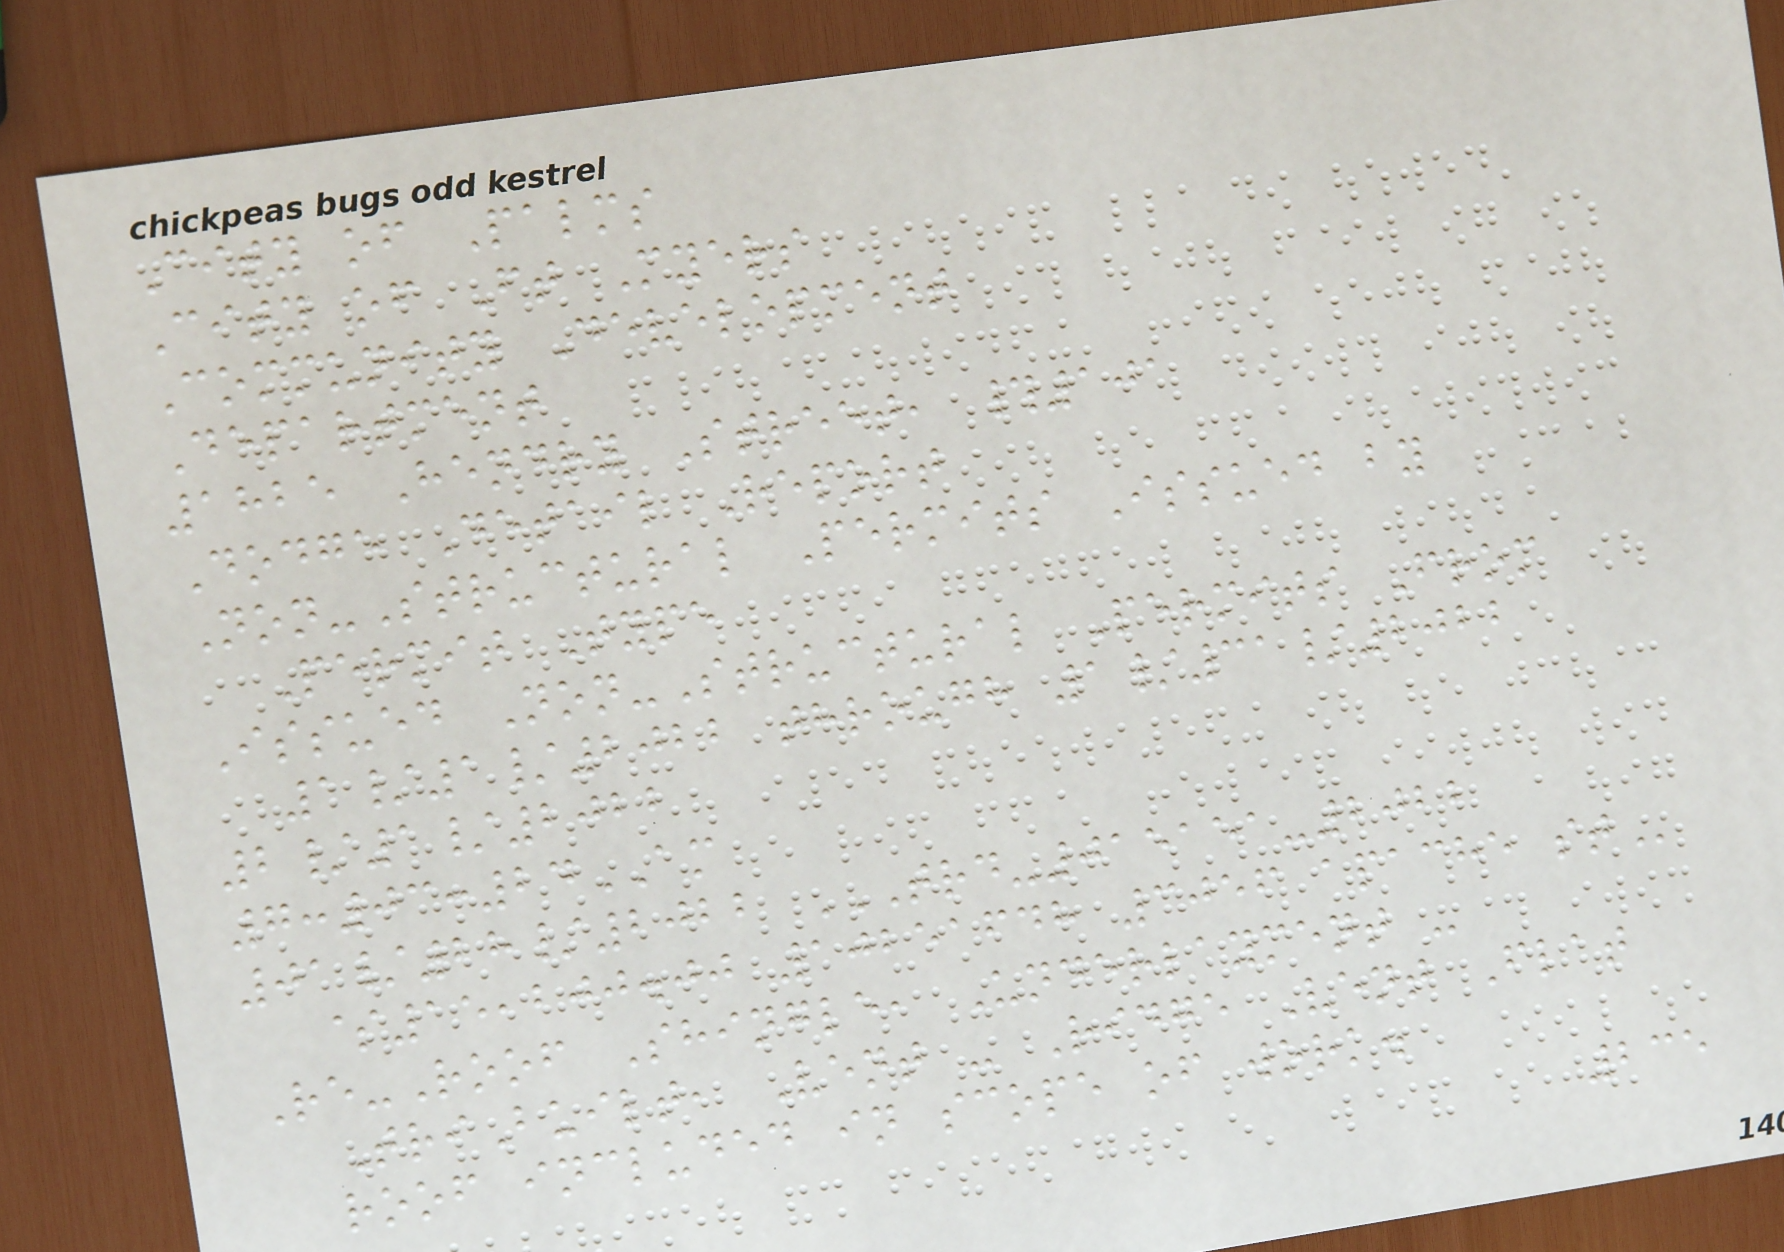City of Palms
City of Ft Myers
Community Development
Department
1825 Hendry Street, #101
Dodge Detail Report
Non-Structural Permits Issued by
Permit Type
Issued Non-Structural Permits From
1/1/2022 through 1/31/2022
2/1/2022
7:03:24AM
01/28/2022 TRD-015151-2022
$15,200.00 10251648 3056 APACHE ST
Re-Roof Shingle, Underlayment -
TriBuilt, Vent - Ridge Vent Flat
roof included in scope of work.
235
